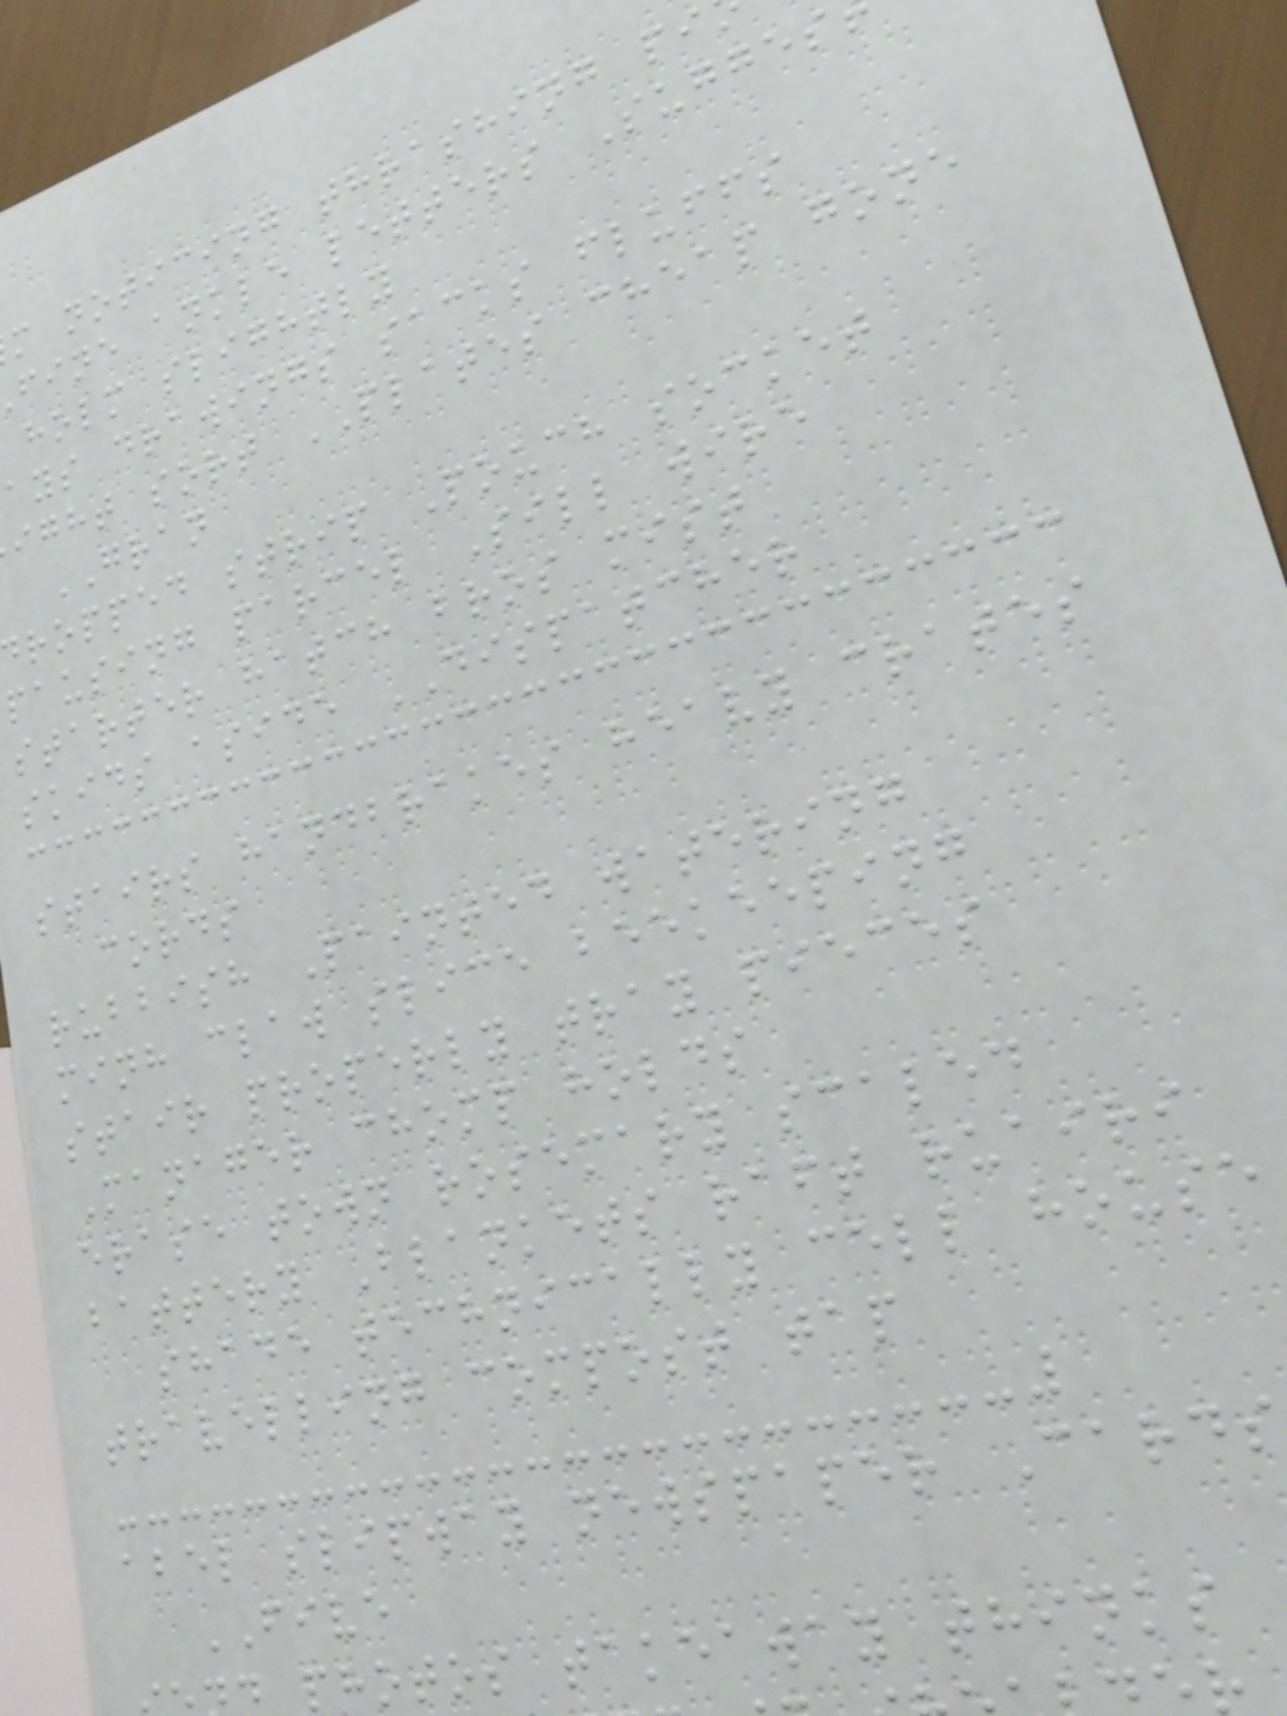m noticing thrashing pi
fine ankle letters Sugges
holm slightly
ays drawings sacks fluffs
ight sort PLATES cheap gone
GRAN
ropped strip Pouch socket
pausing parcel Sill wire
starter hatch bros mist
skids aside DISPATCHER
stairs handbrakes heavy crates
cords
rubbish Painted watering
minh claw slice beekeeping
stair properly tray pieces
Manager chomp holds
erase town rosemary scaled
battery Blankets raft ruairi
shade technically cell house
travelling compost tap
abel slipway newspaper Cards
FIVE
photos takeaway thinks
